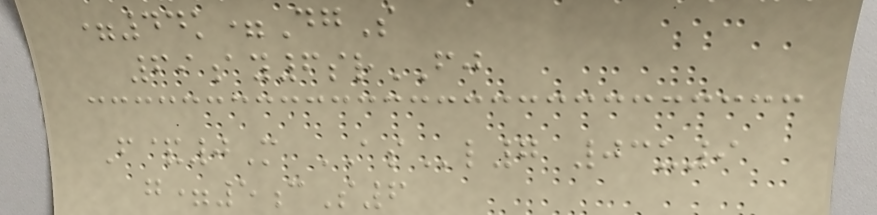=44k=DgS
69ay6srFJ
F&0M ASl7 03u9
g=5cS6
